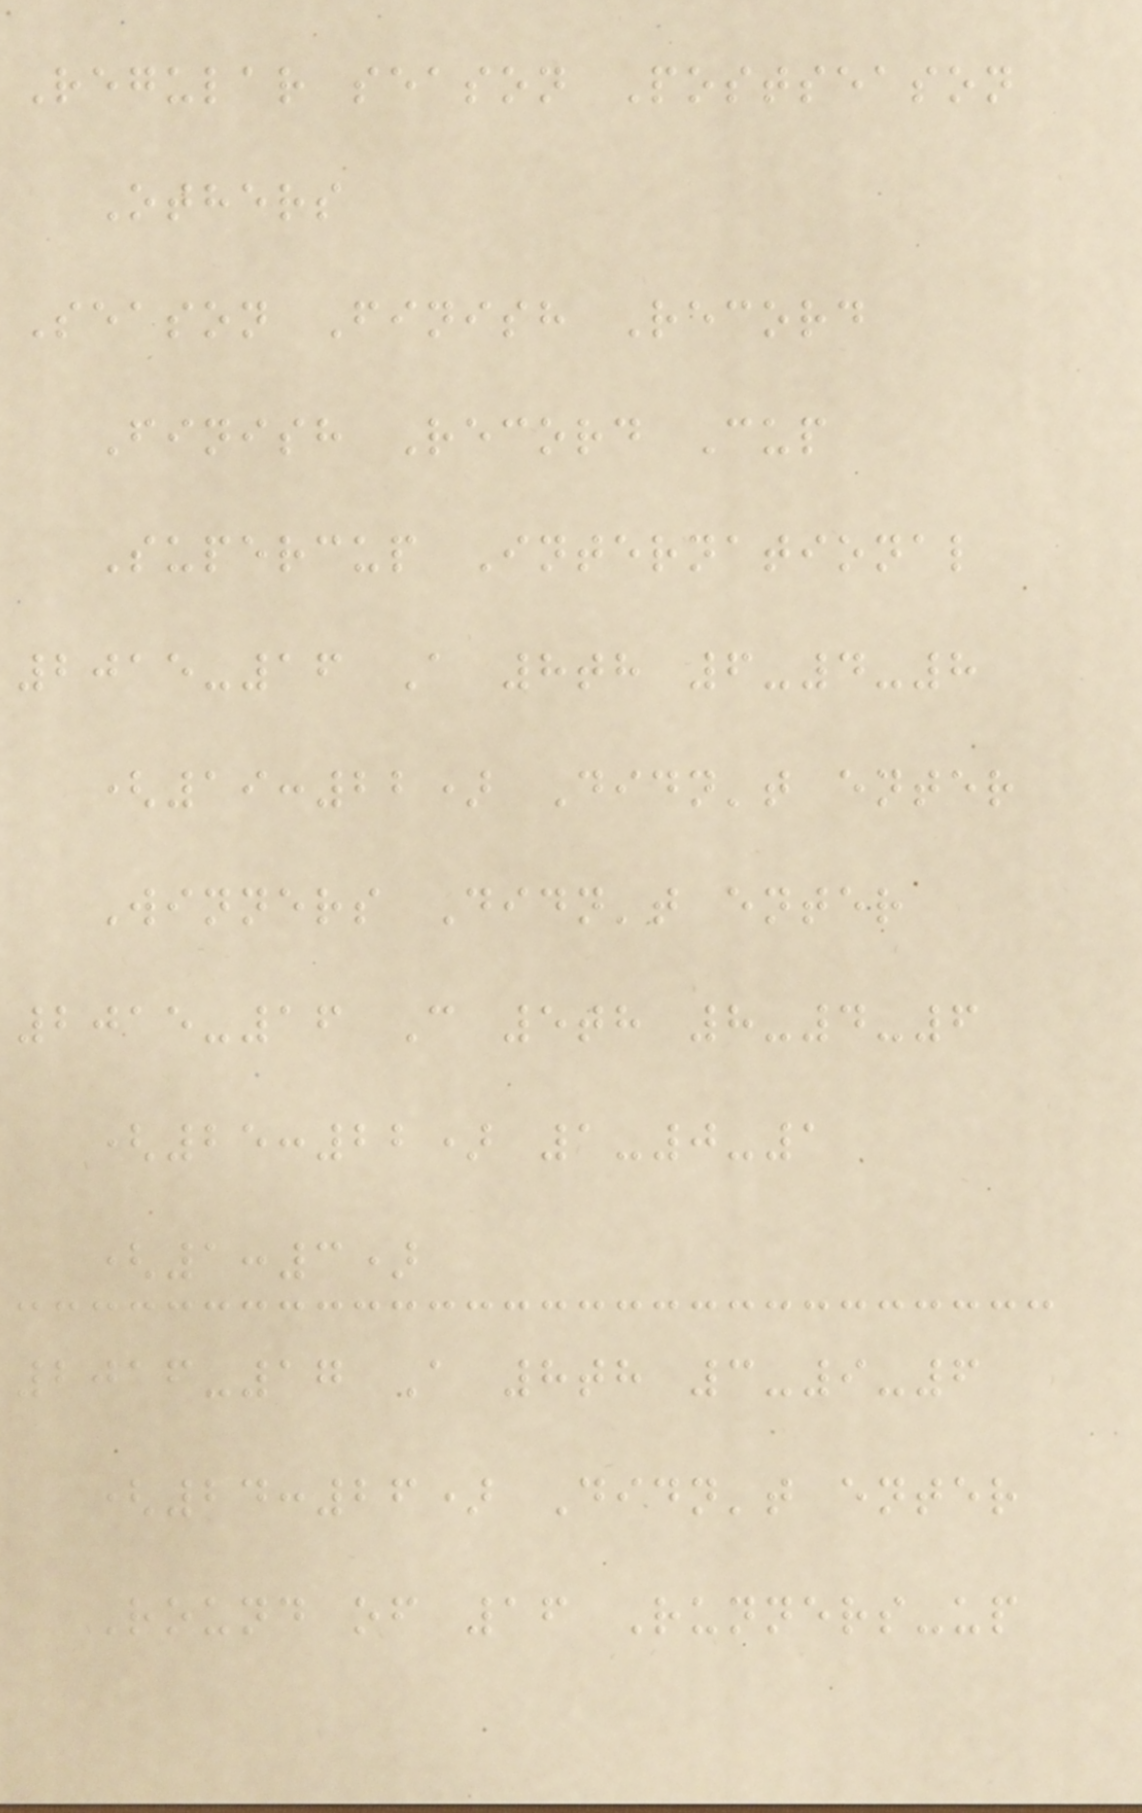Regular season Postseason
Others
Season Finish Record
Finish Record Cup
Supercup International
2015-16 A 8th 6-4-8
(19:22) Didn't enter
Winners Didn't enter
2015-16 C 5th 8-4-6
(25:22) 1-0-1
(1:3)
2016-17 A 8th 3-9-6
(24:26) Didn't enter
Round of 16 Runners-up
